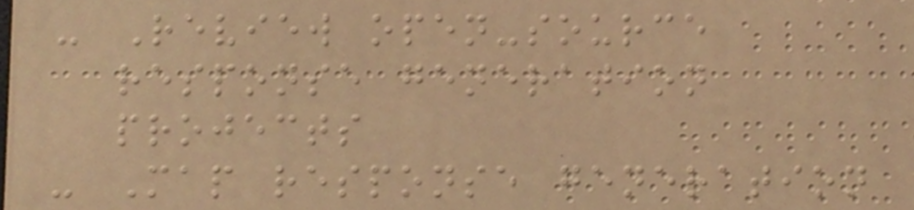- Review open-source
response generation
projects
- Map response generation
